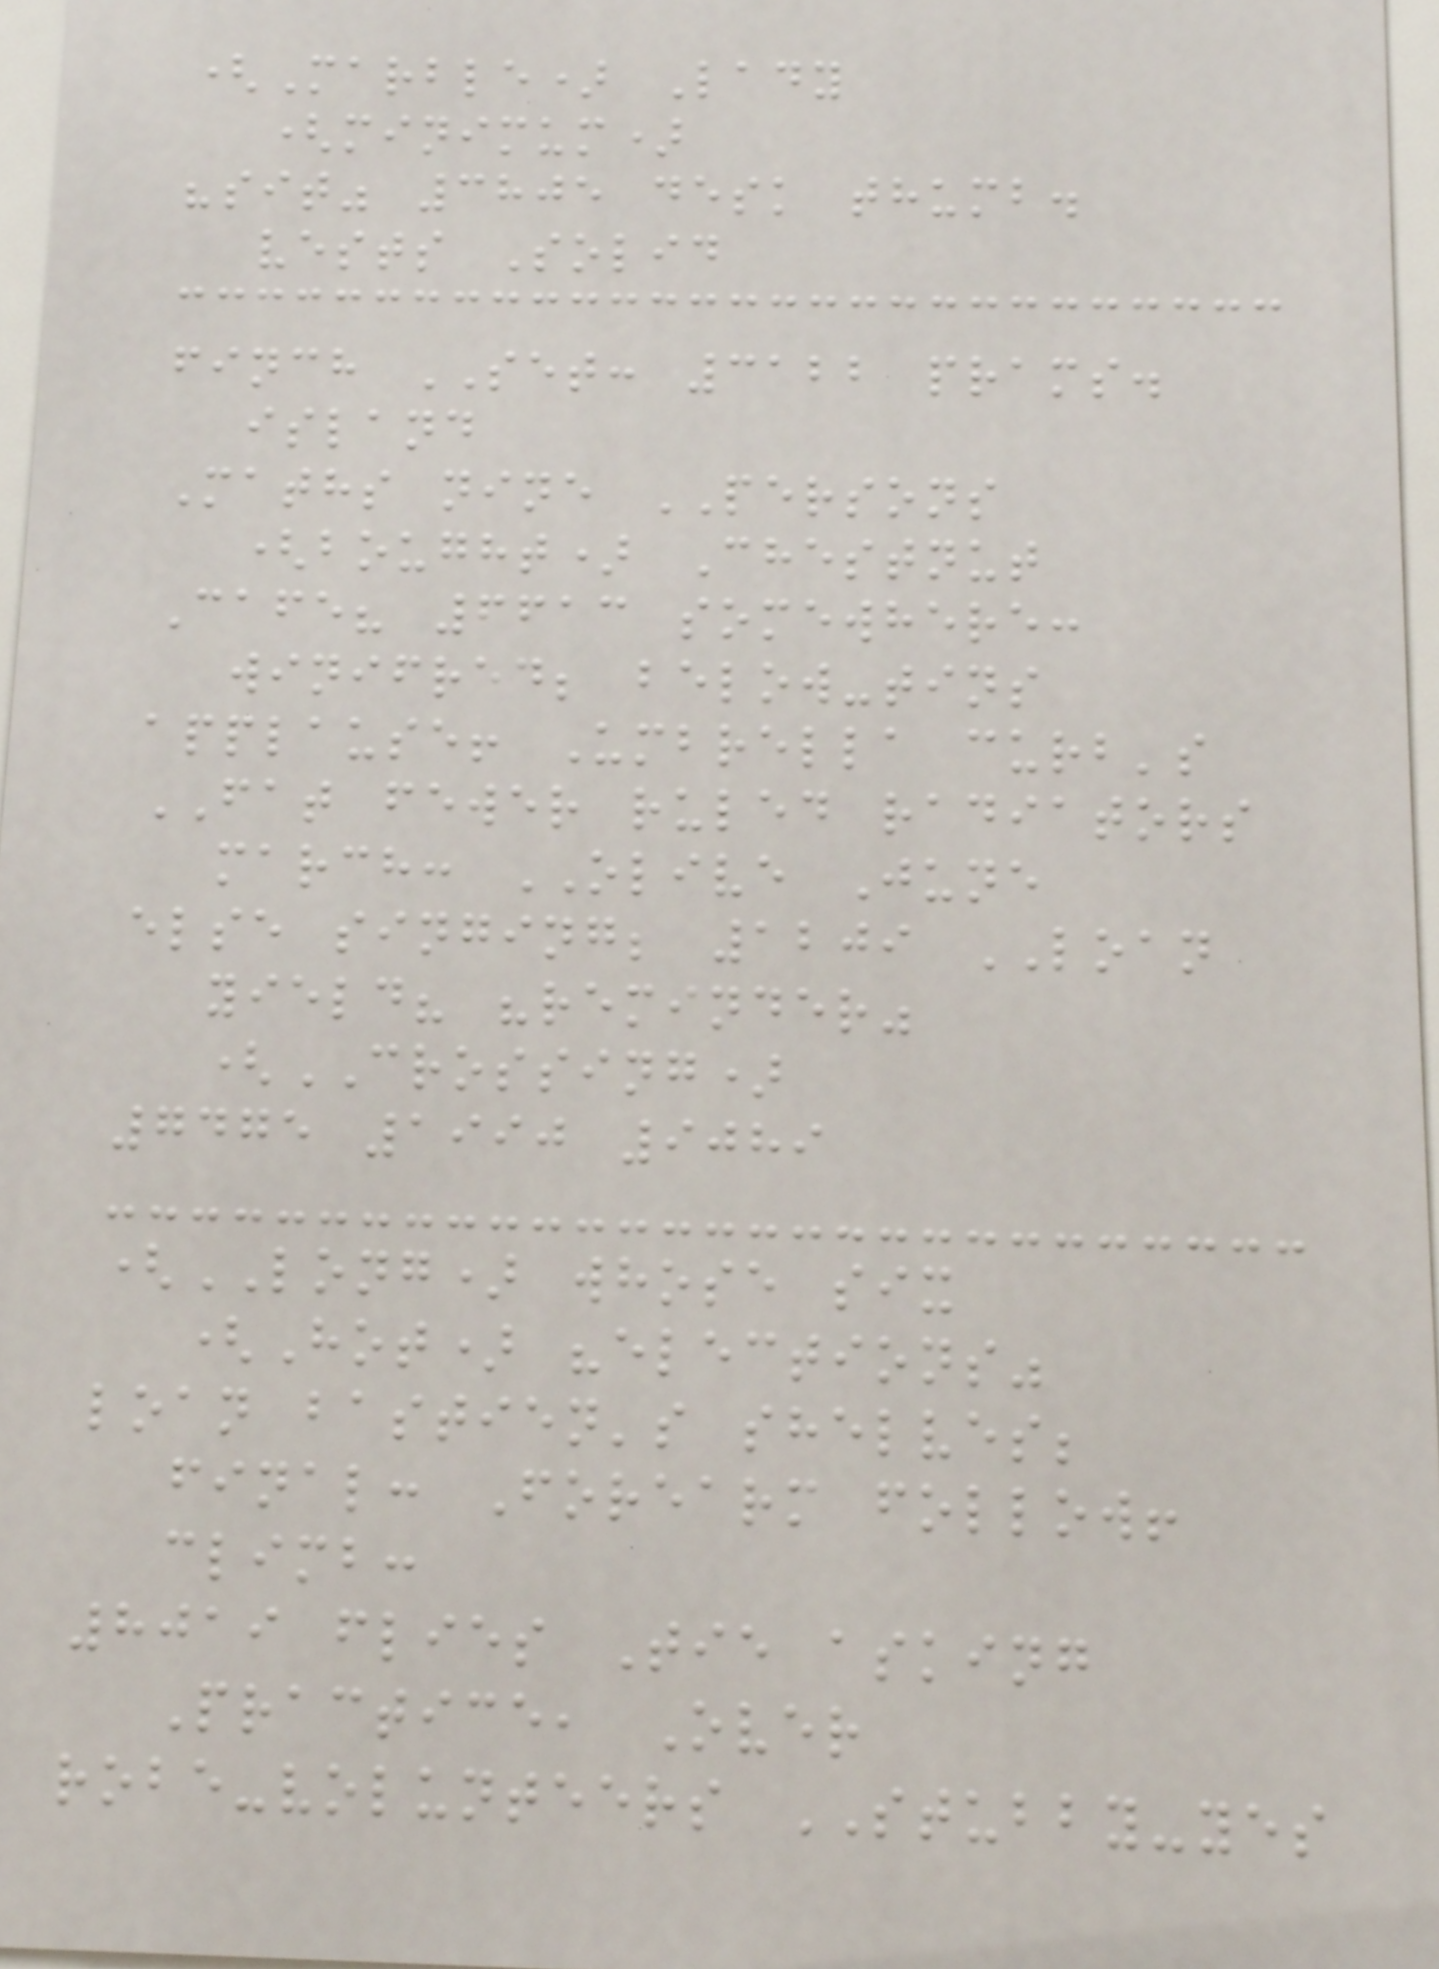(Marble) Lady
(minimum)
"sit" 3805 desk thumb.
vests Solid
finch SET: 3122 prams.
island
Maths nine PERSONS
(bought) Chestnut
Cafe? 6613 somewhere:
winifred; below-tins
applause! Umbrella curb's
FAT fewer ruled radiators
march: OLIVE June
else singing; 1209 LOAN
yield? "reminder"
(CROSSING)
7475 1990 9089
(LONG) whose six
(Hot) "elections"
loan bastien's shelves;
final: Forearm follow!
climb:
8019 flies Tie asking
Practice, Over
robe-volunteers STUBBY-yes
